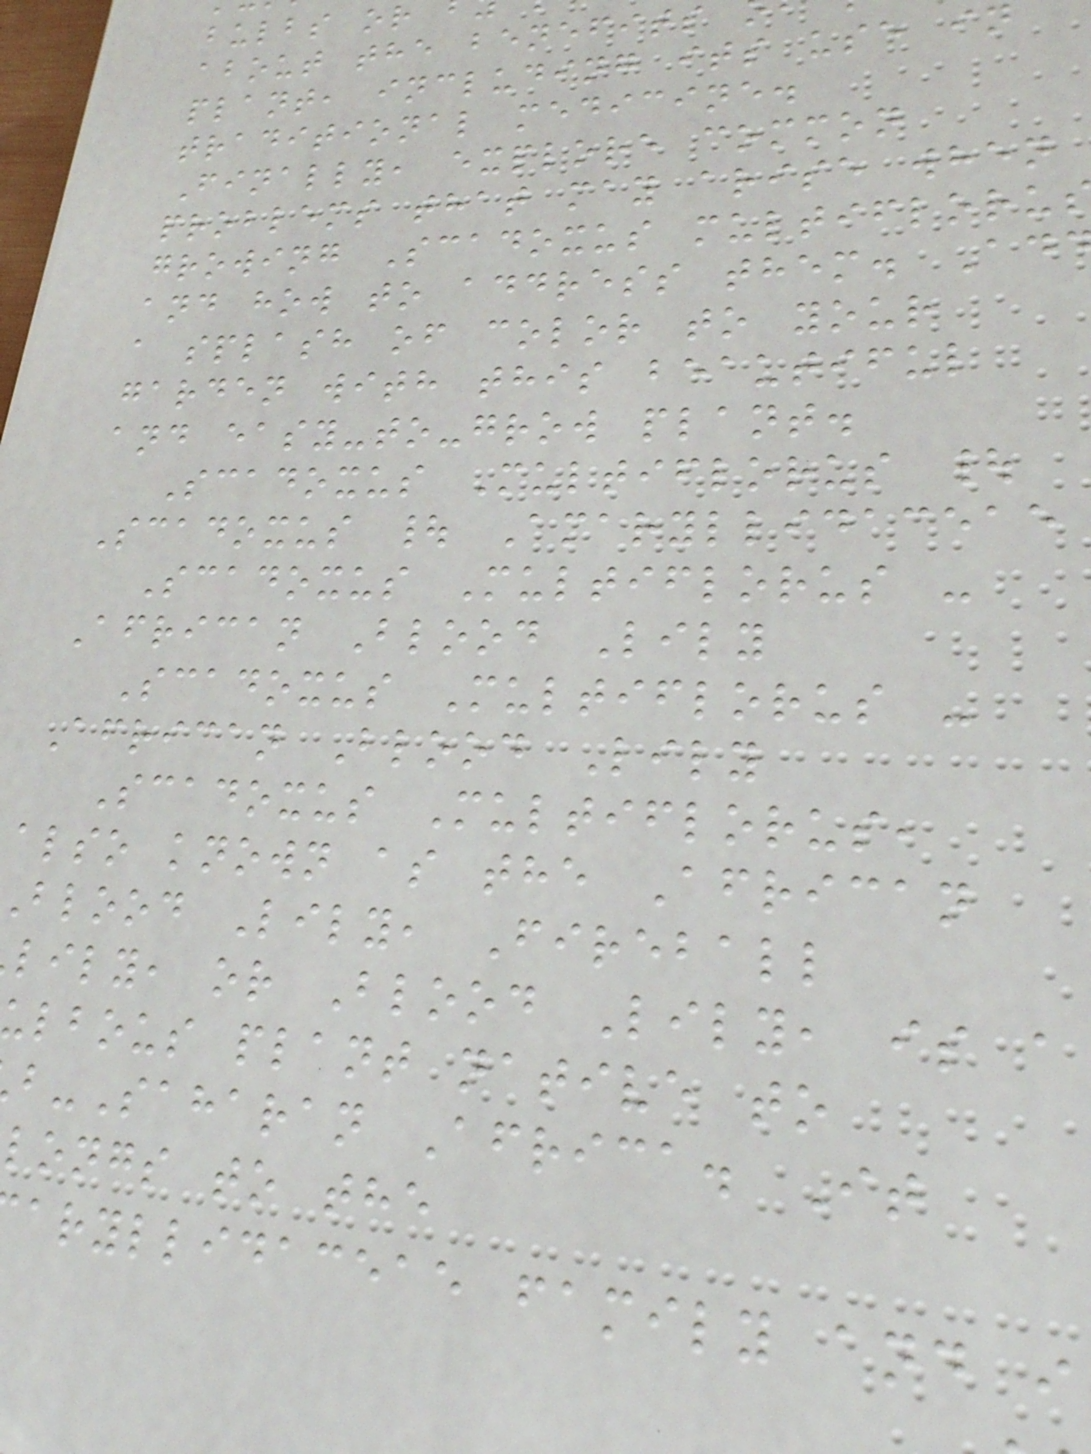bulbs or
about the benefits
plant, including its use in
traditional medicine.
Finally, explore common
problems that may arise when
growing Scadoxus multifloru
and how to address them. Ad
a splash of color to your
garden with this beautiful
and easy-to-grow plant.
Scadoxus Multiflorus |
Scadoxus | Amaryllidaceae
Scadoxus Multiflorus -
African Blood Lily
Scadoxus Multiflorus -
African Blood Lily
Scadoxus Multiflorus,
also known as the African
blood Lily, Fireball
lily, or Blood Lily, is a
ulbous plant native to
b-Saharan Africa. It
longs to the
aryllidaceae family and i
